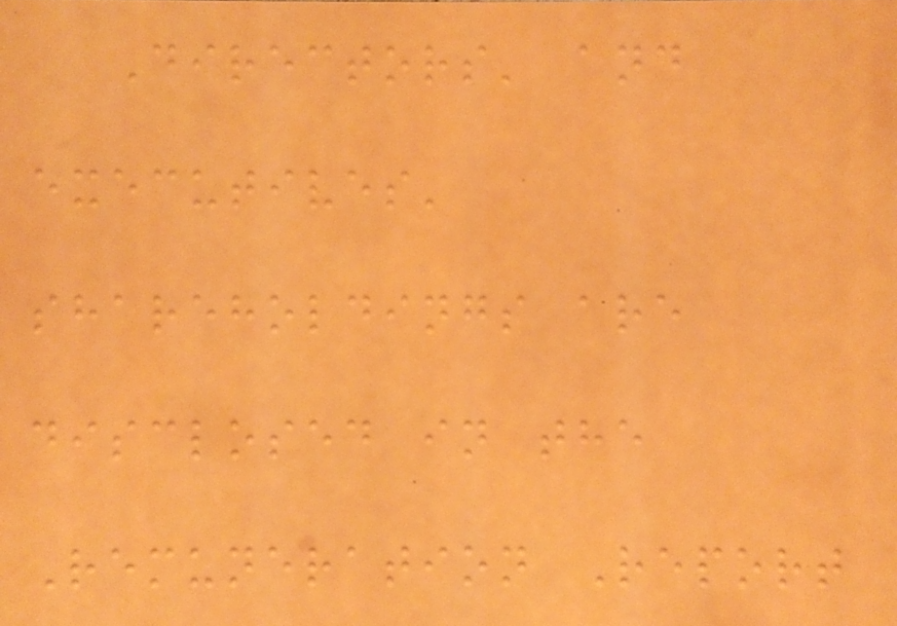Directors' and
executives'
shareholdings are
disclosed in the
Remuneration Report
